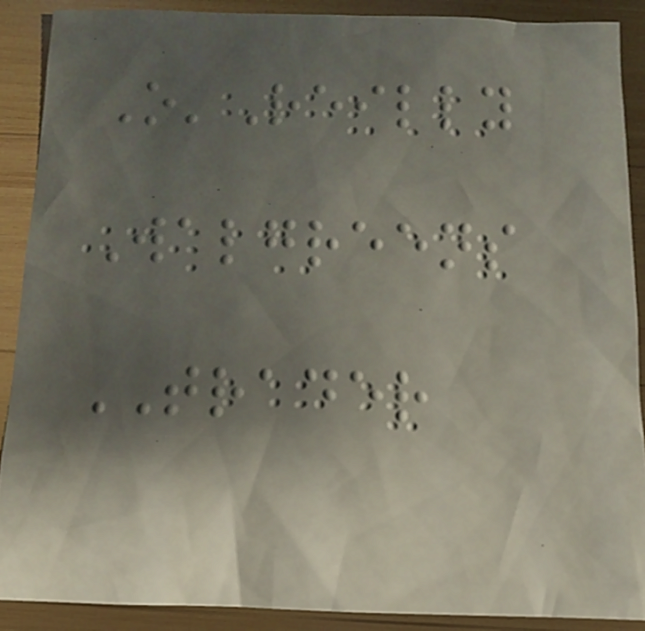O'Reilly
Walgreens
TRADER
